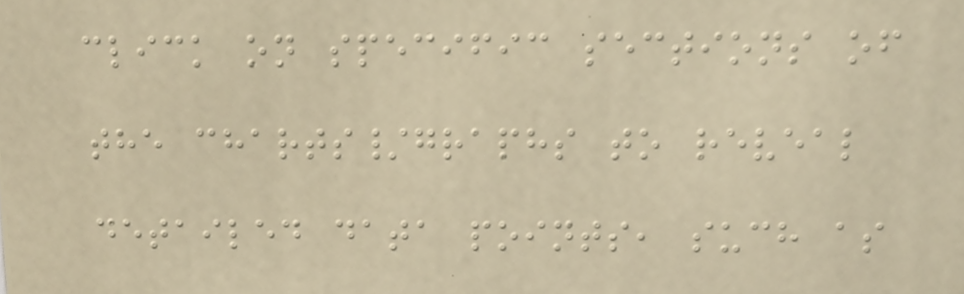click on specific sections of
the charts/graphs to reveal
detailed data points, such as
